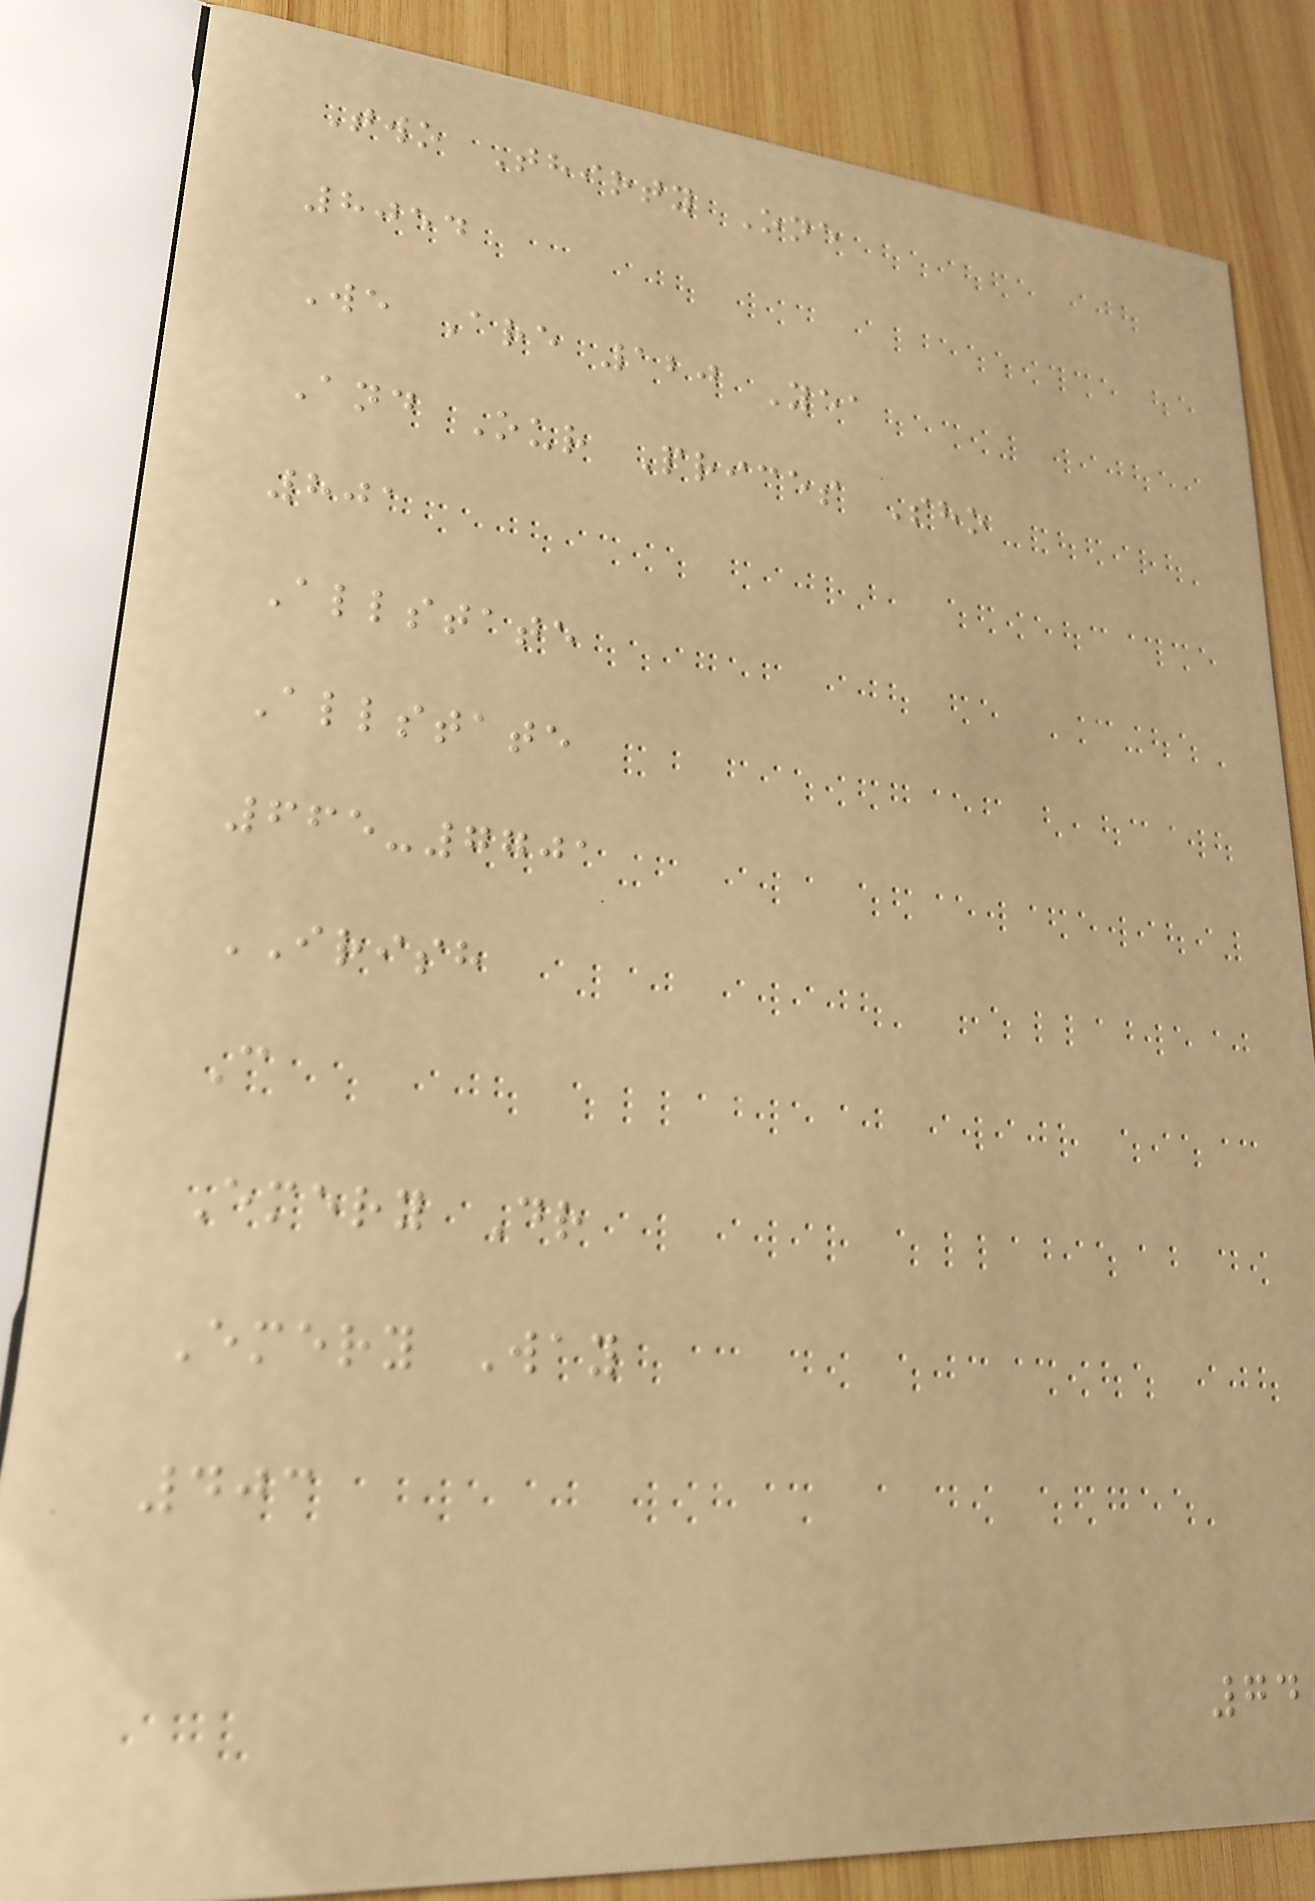Two Thirty One
8054
We Are 120 Yea
And Our Prices Sho
801
Allstate
Allstate
665-7701
IRISH
C
Emery Dr
Emery Way
403
74
